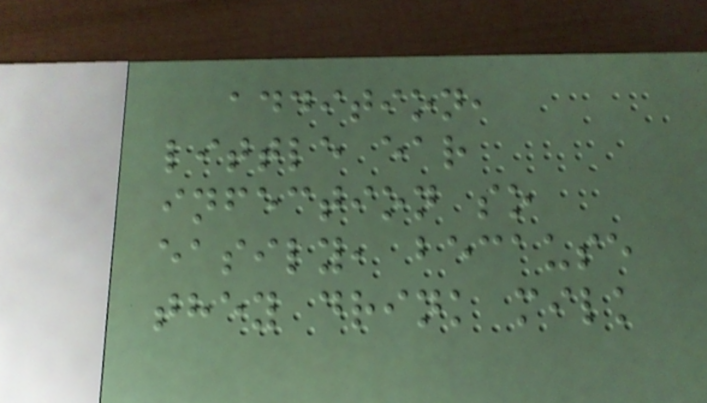addition,
little ear
infection so
easily, because
they drink milk
